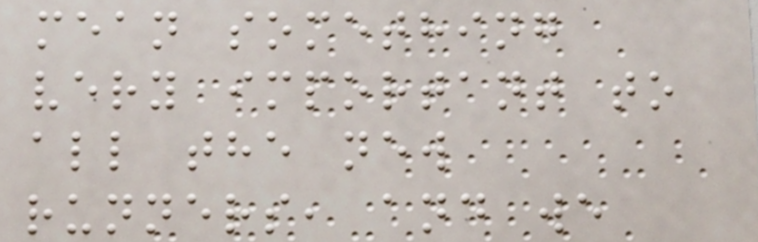mean something
very important to
all the new
runners, and we
